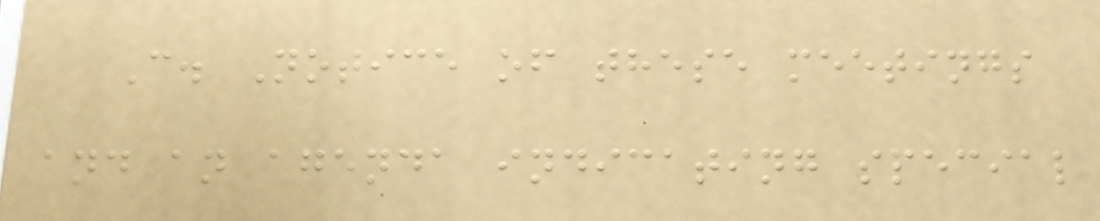C. Notice of these meetings
and an agenda indicating special
